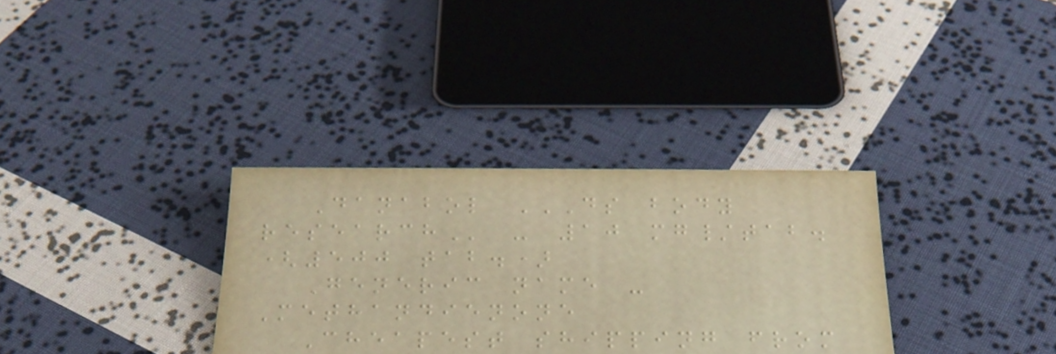Danabol DS BODY
RESEARCH - 10 mg/tab.
(500 tab.)
Generic name -
Methandienone
Cheapest shipping from
